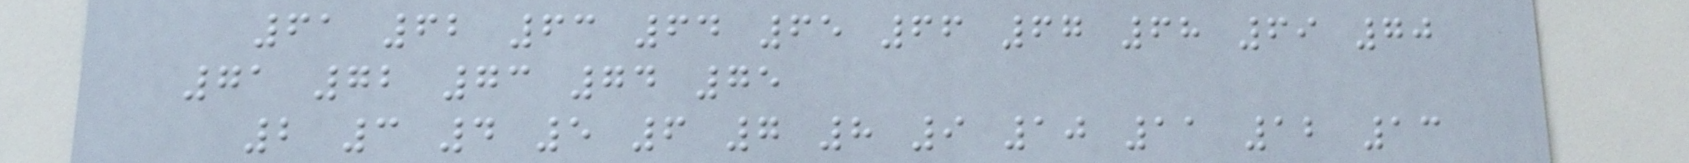61 62 63 64 65 66 67 68 69 70
71 72 73 74 75
2 3 4 5 6 7 8 9 10 11 12 13
